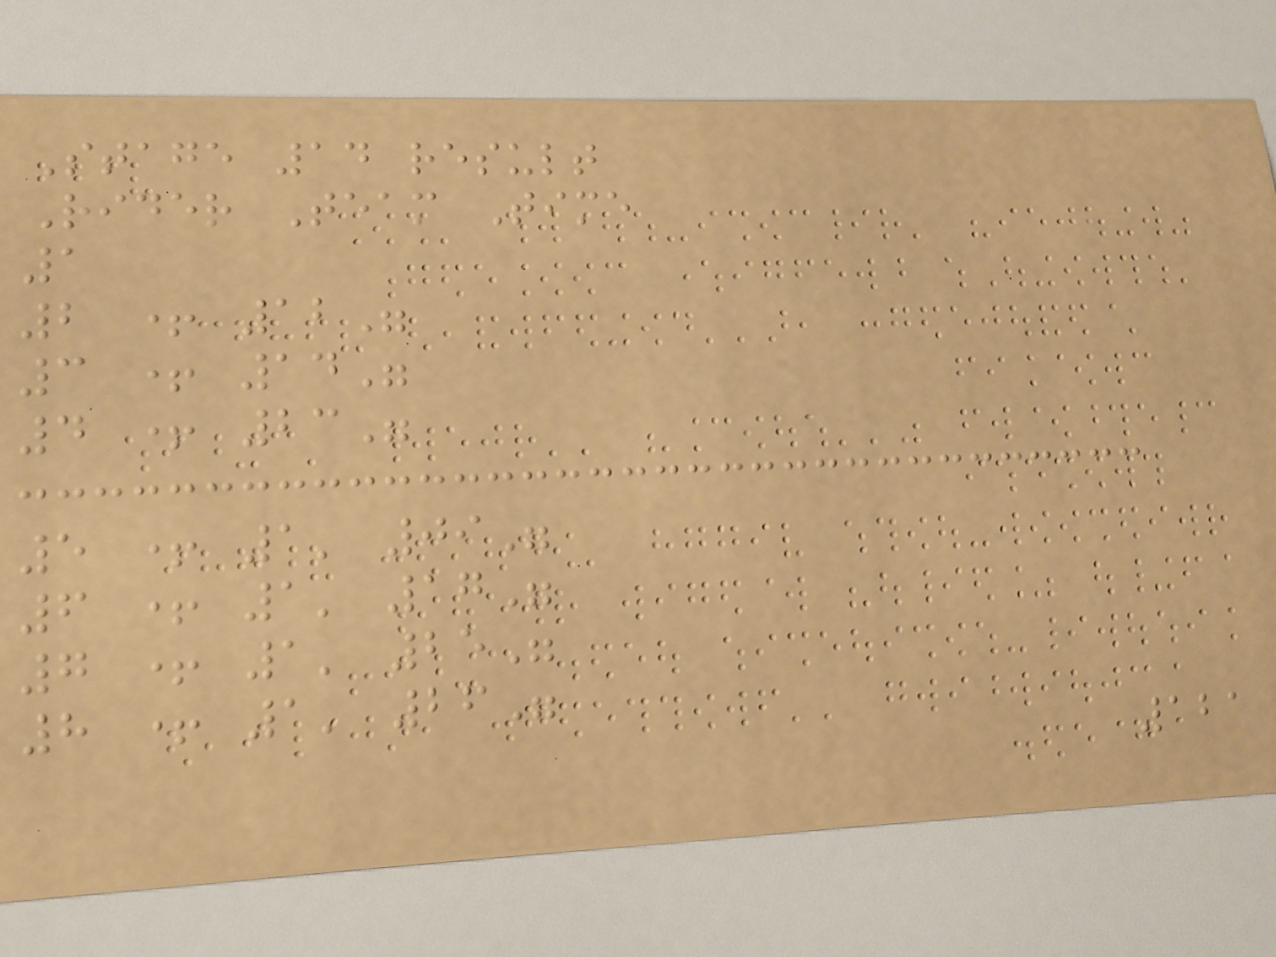Stage 14 result
Rider Team Time
1
2 + 12"
3 + 14"
4 + 23"
5 + 1' 09"
6 + 1' 17"
7 + 1' 25"
8 + 1' 26"
121
